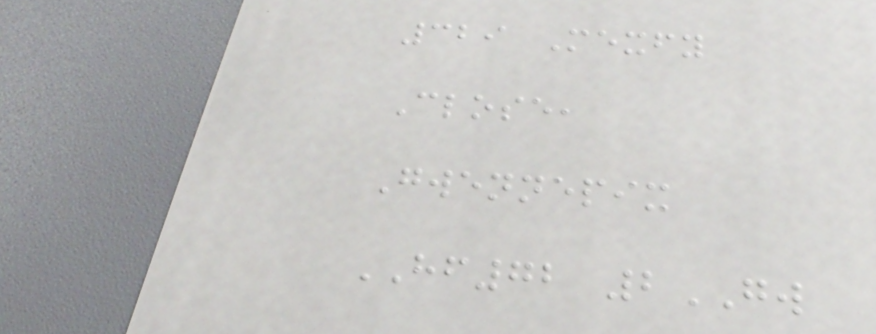329 Mexfy
Close,
Gwennepix
HF72 2GW
